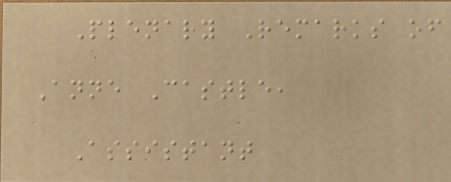Plenary Remarks of
Anne Castle,
Assistant
